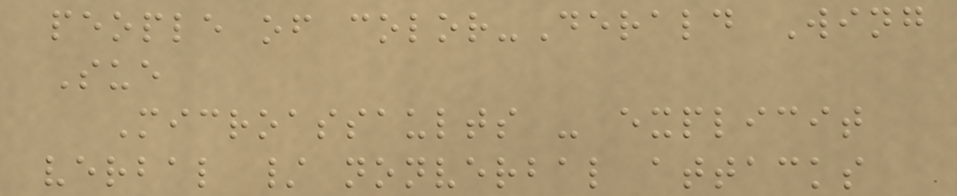people of color-Derald Wing
Sue
Microassaults - explicit
verbal / nonverbal attacks
